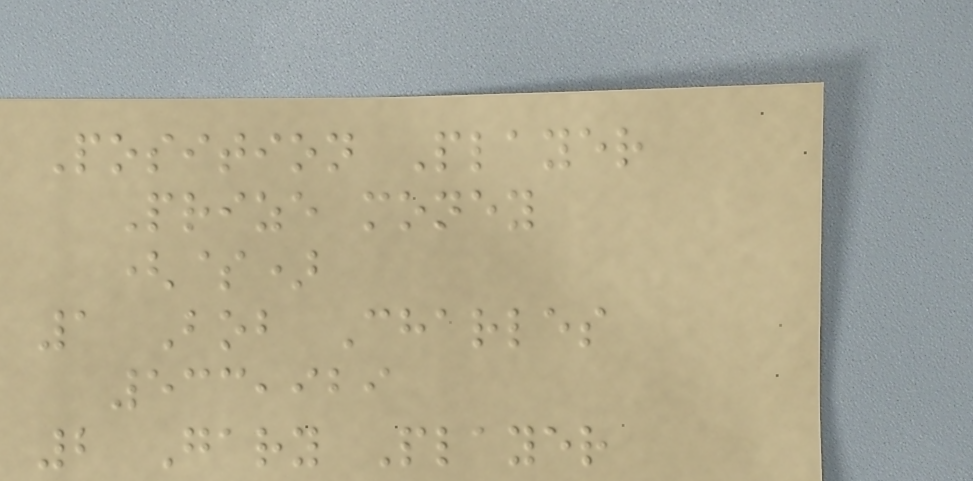Position Player
Prize money
($)
1 Bob Charles
533,929
2 Gary Player
